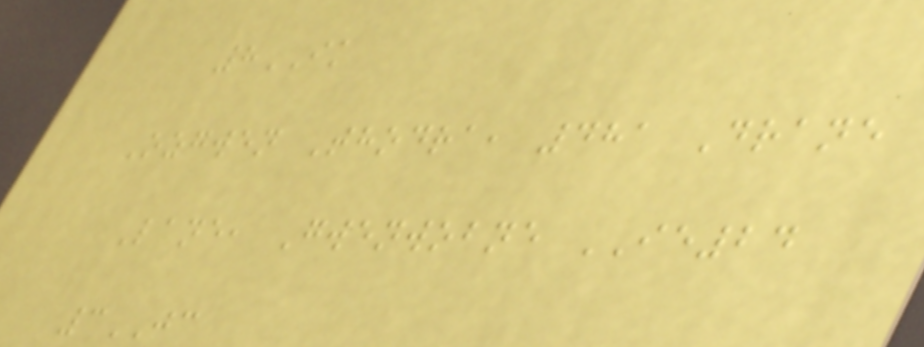8IK
Ozgwen Thodra, 481 Drane
Lane, Gwenwobne IE24
3JC
